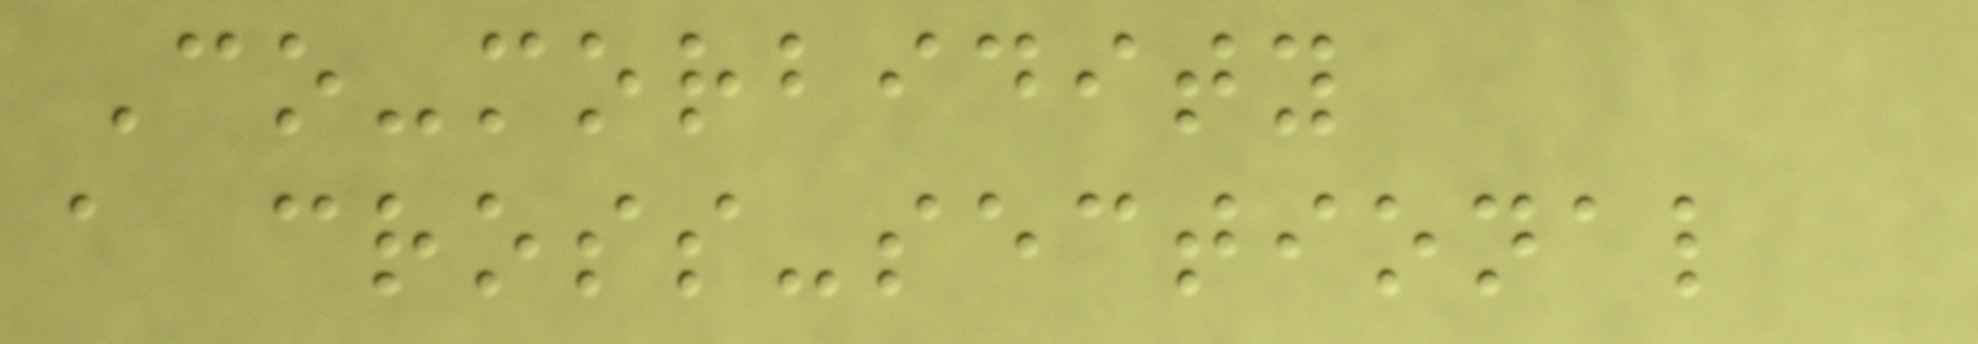Co-morbidity
a cross-sectional
